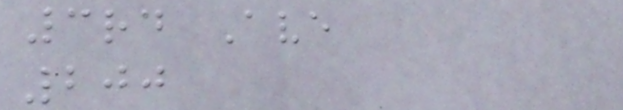3rd Ave
200
